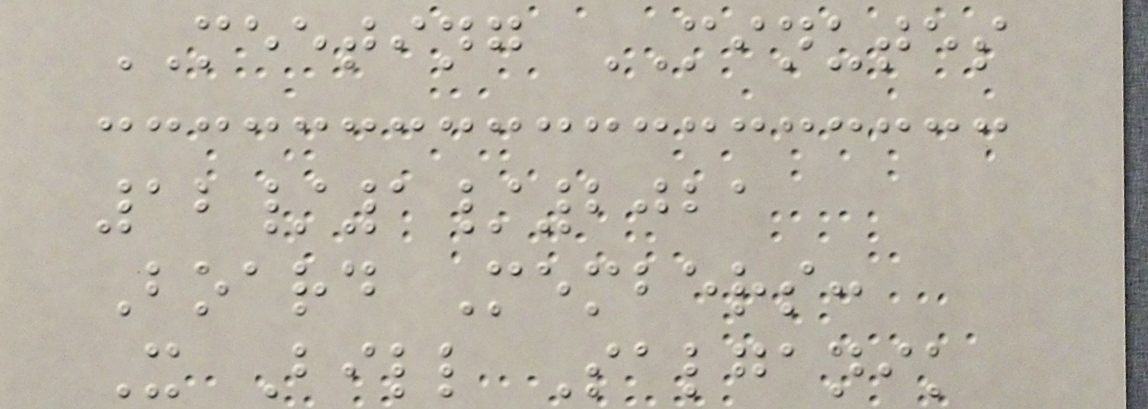MEETING MINUTES
12/1/2021
Board Members:
X Bill Salganik
